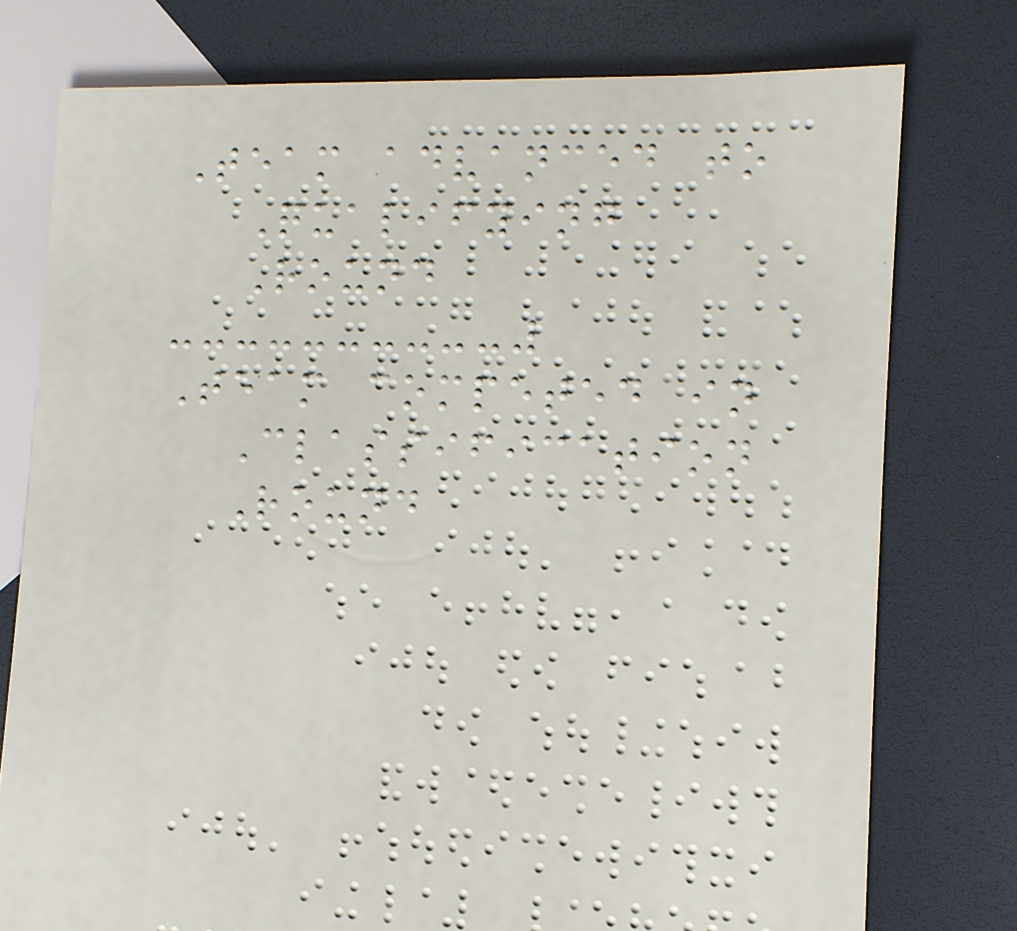Team advanced to
Qualifying
Round
Team competed in
Classification
Round
